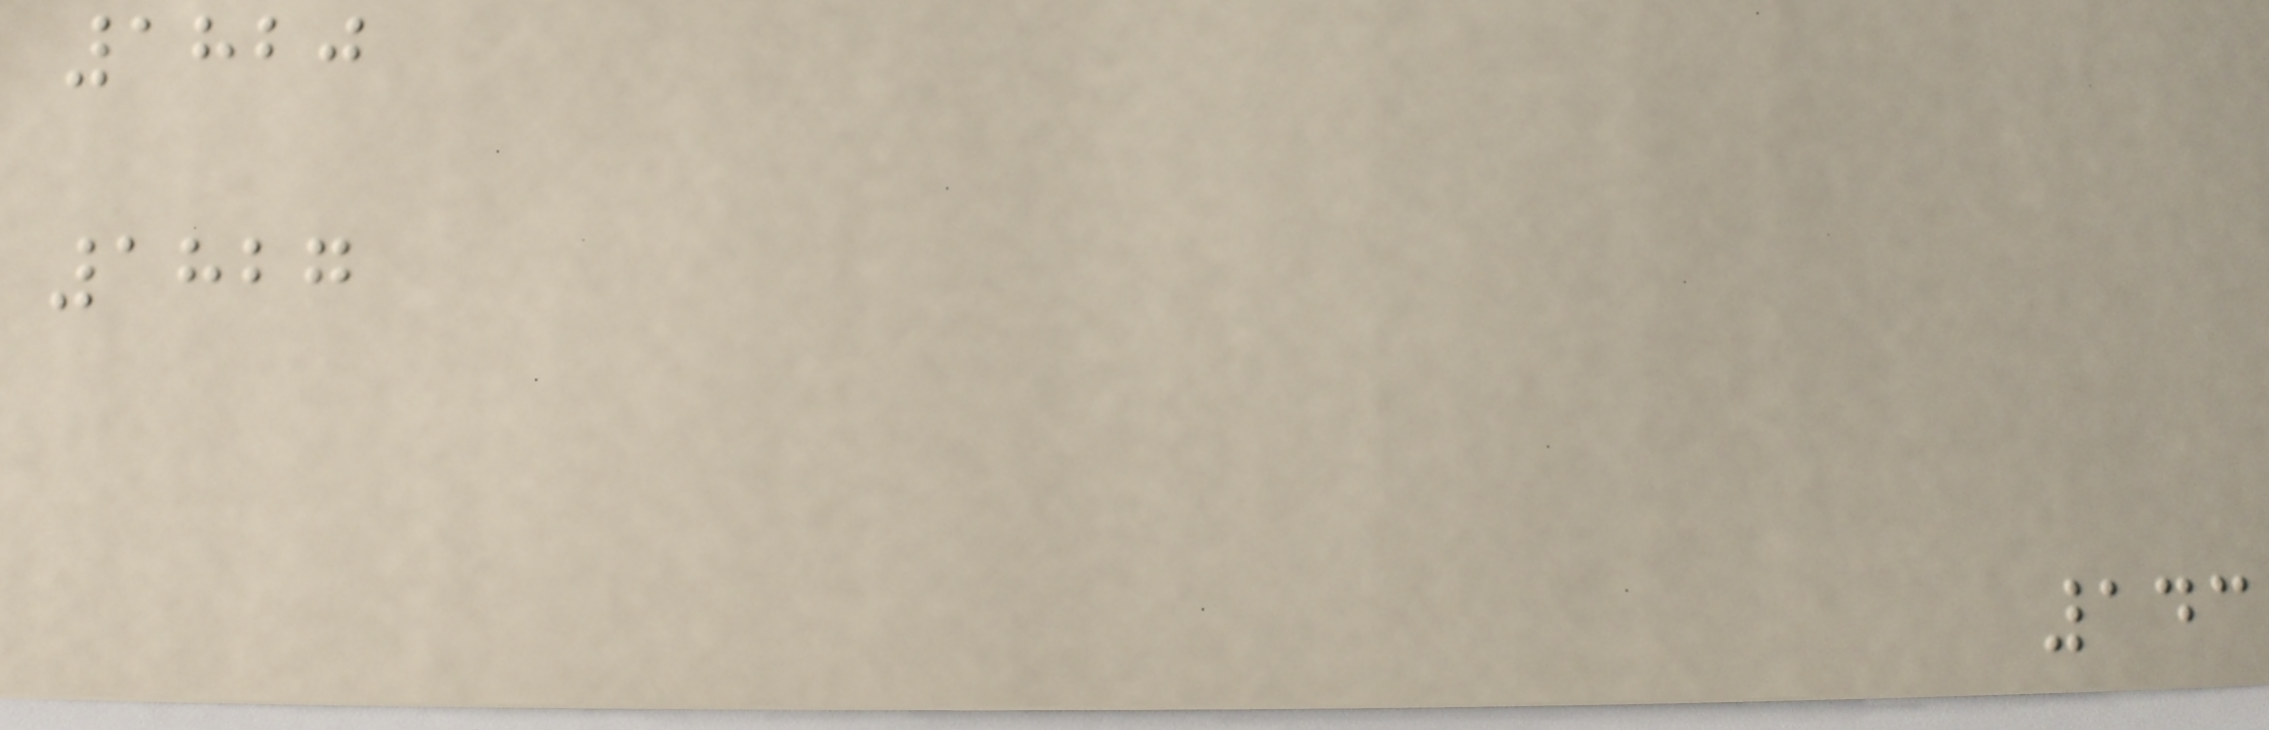1820
1827
143
